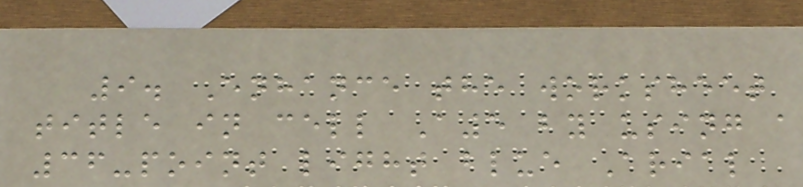9. Enhance the worksheet
title in cell A5 by using a
36-point light blue Arial
